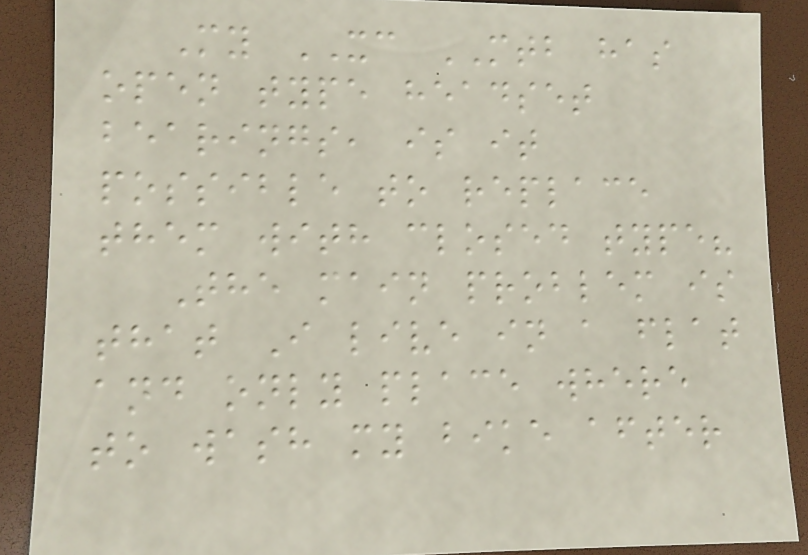My XC MTB has
open type headset
bearings, is it
possible to replace
them with closed type?
The main problem is
that I live in a flat
and only place where
to wash my bike after
